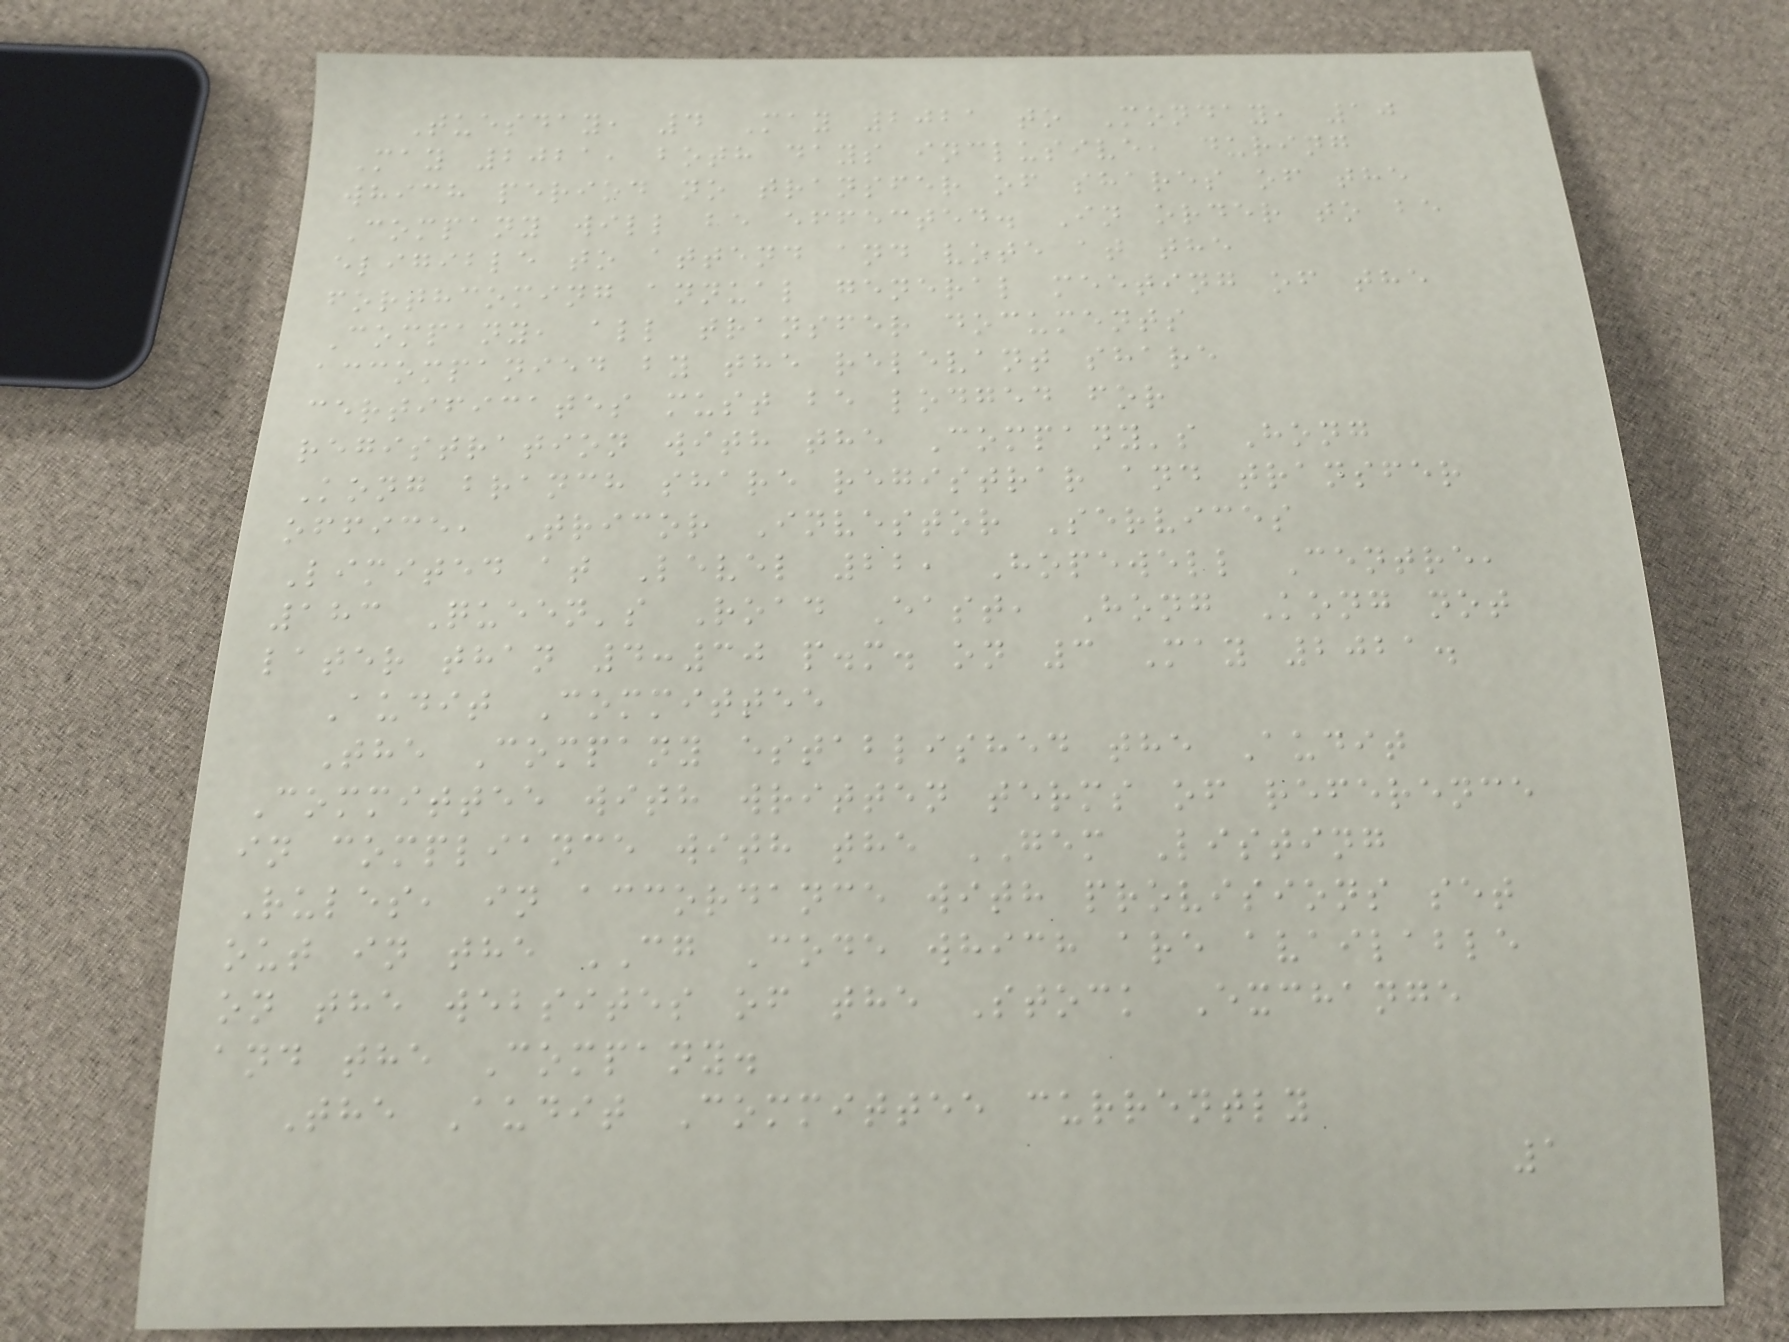Tuesday, 4 May 2021 to Monday, 10
May 2021, both days inclusive, during
which period no transfer of shares of the
Company will be effected. In order to be
eligible to attend and vote at the
forthcoming annual general meeting of the
Company, all transfer documents
accompanied by the relevant share
certificates must be lodged for
registration with the Company's Hong
Kong branch share registrar and transfer
office, Tricor Investor Services
Limited at Level 22, Hopewell Centre,
183 Queen's Road East, Hong Kong not
later than 4:30 p.m. on 3 May 2021.
Audit Committee
The Company established the Audit
Committee with written terms of reference
in compliance with the GEM Listing
Rules, in accordance with provisions set
out in the CG Code which are available
on the websites of the Stock Exchange
and the Company.
The Audit Committee currently
1
